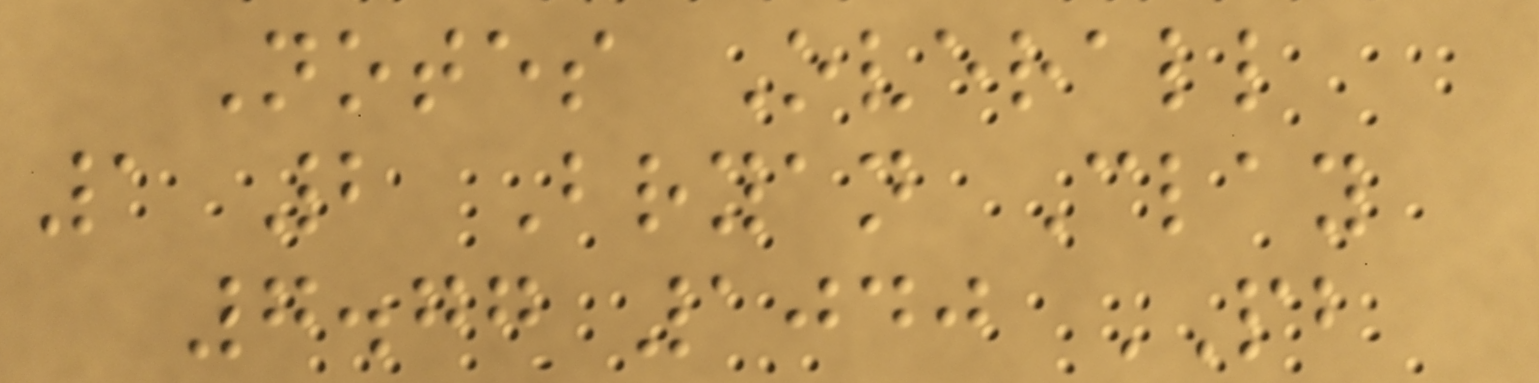Notes Overall
1 2 Bryan Clay
7.77 1040 PB
